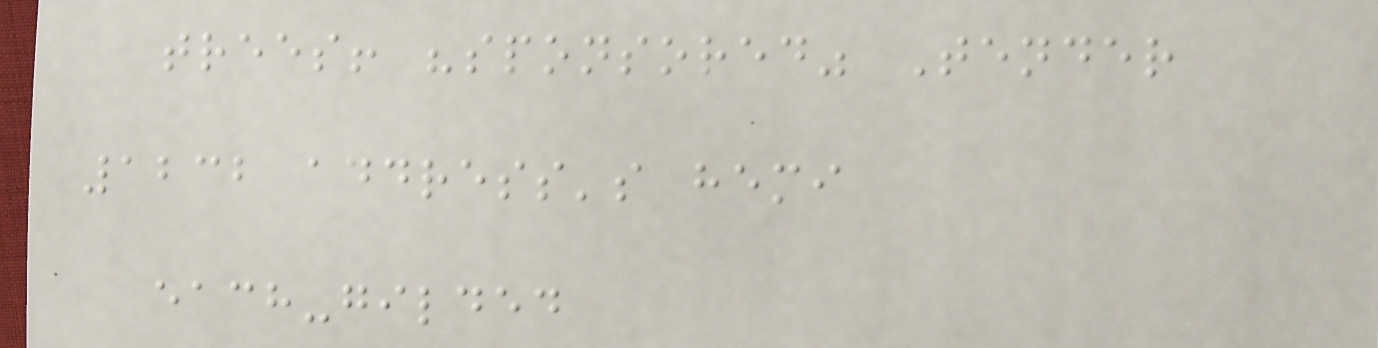trees! "sponsored" Tender
1232 address's hemi
each-gilded
